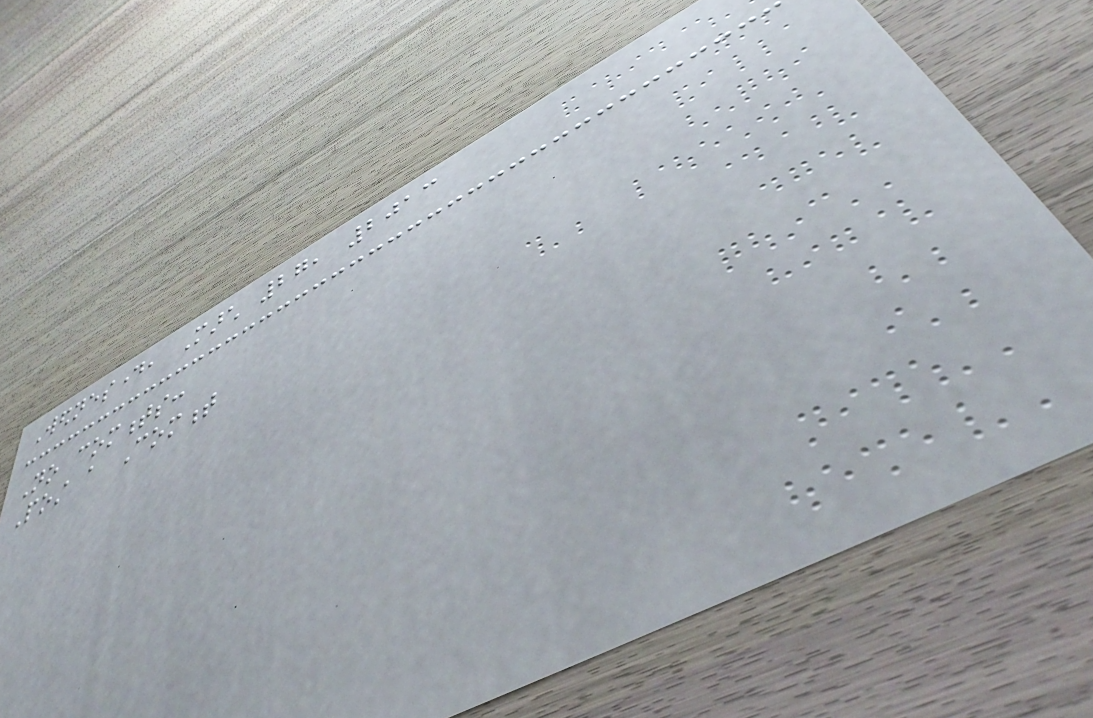Wednesday, March 27, 2013
No comments:
Post a Comment
